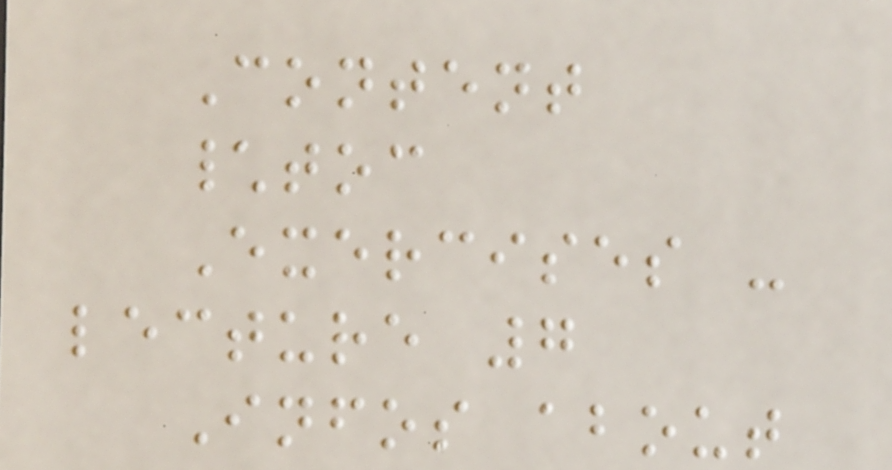Content
\toc
Exercises -
lecture 7
Infos about
